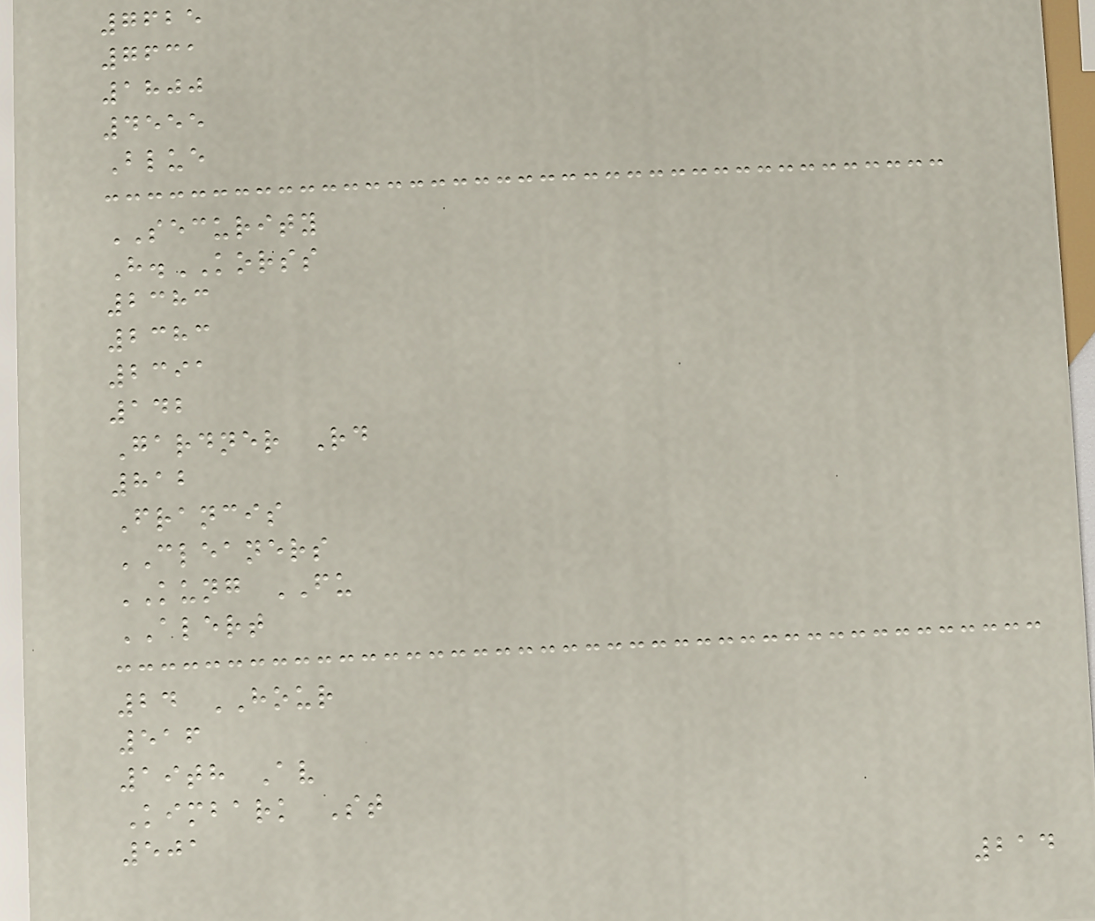7625
7631
1800
4555
Blue
SECURITY
H.KORSS
2383
2383
2391
142
Gardner Rd
812
Francis
CLEANERS
KUNG FU
ALERT
24 HOUR
516
19th Av
Kimbark St
501
214
